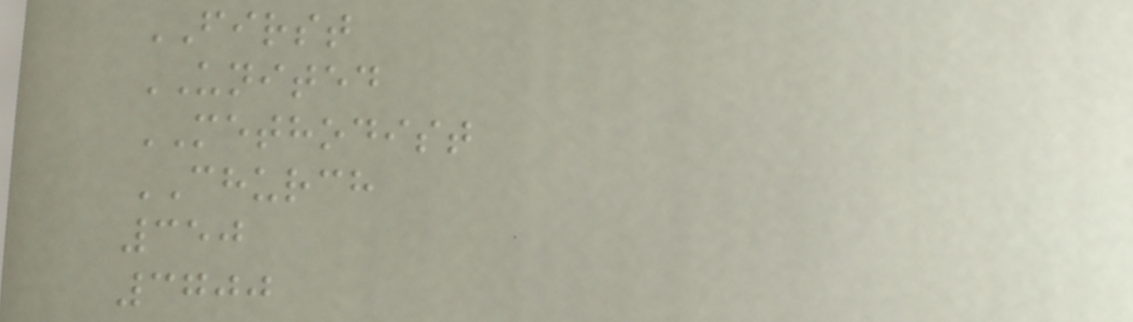FIRST
UNITED
METHODIST
CHURCH
350
3700
